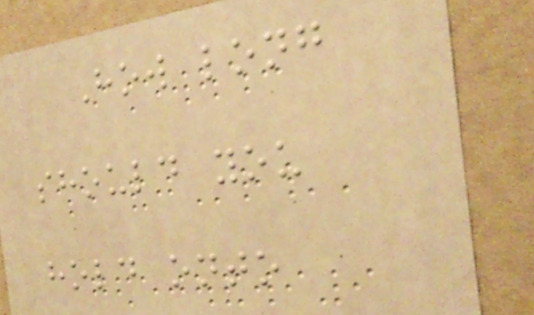How long
should you
hold onto
